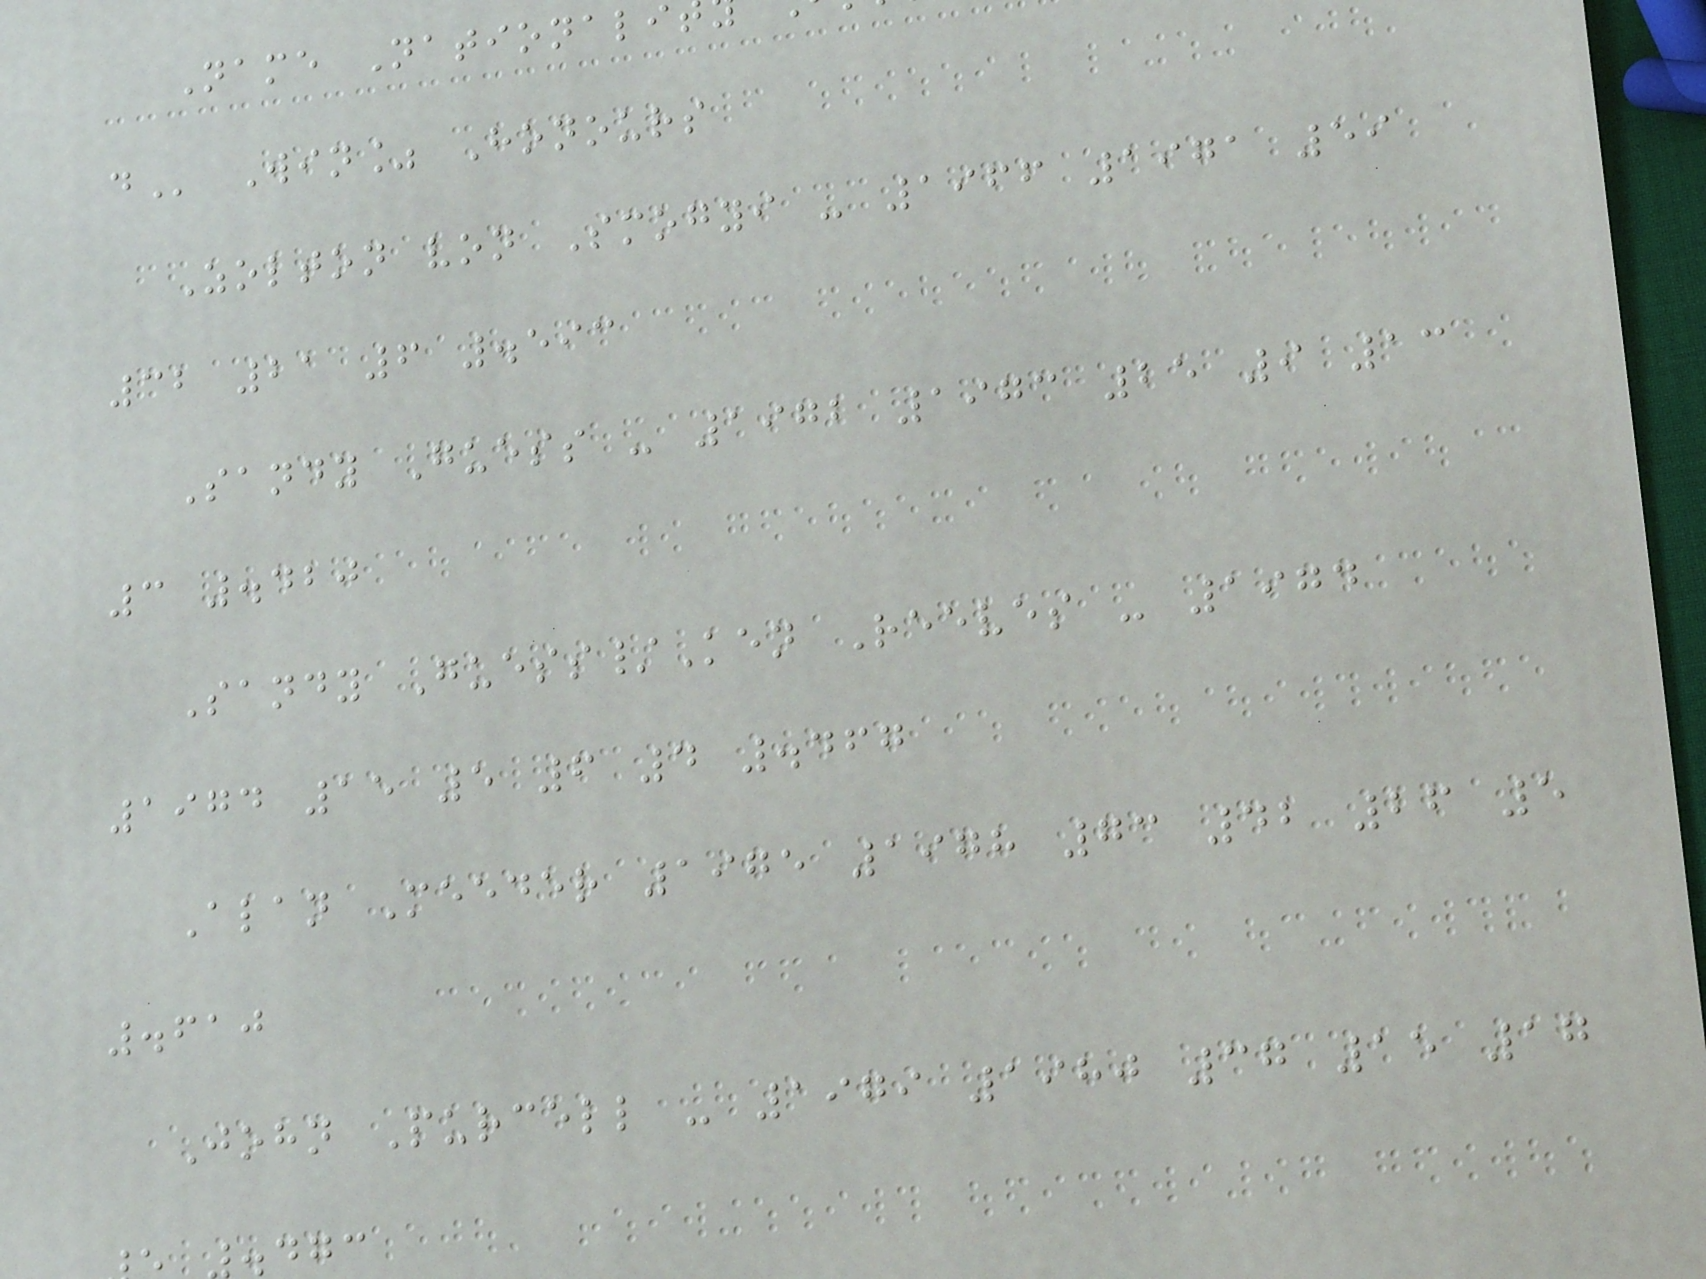Name Nationali
Win% Honours
Zolton von Smogyi - 1966 1971 59
32 21 6 .593
Sandy Guess - 1972 1973 25 9 13
3 .420
Sandy Guess/Ken Reeves - 1974
1974 15 5 6 4 .467
Alan Meeder 1975 1978 73 42 26 5
.610
John Purcell - 1979 1980 37 15 17
.dgc
